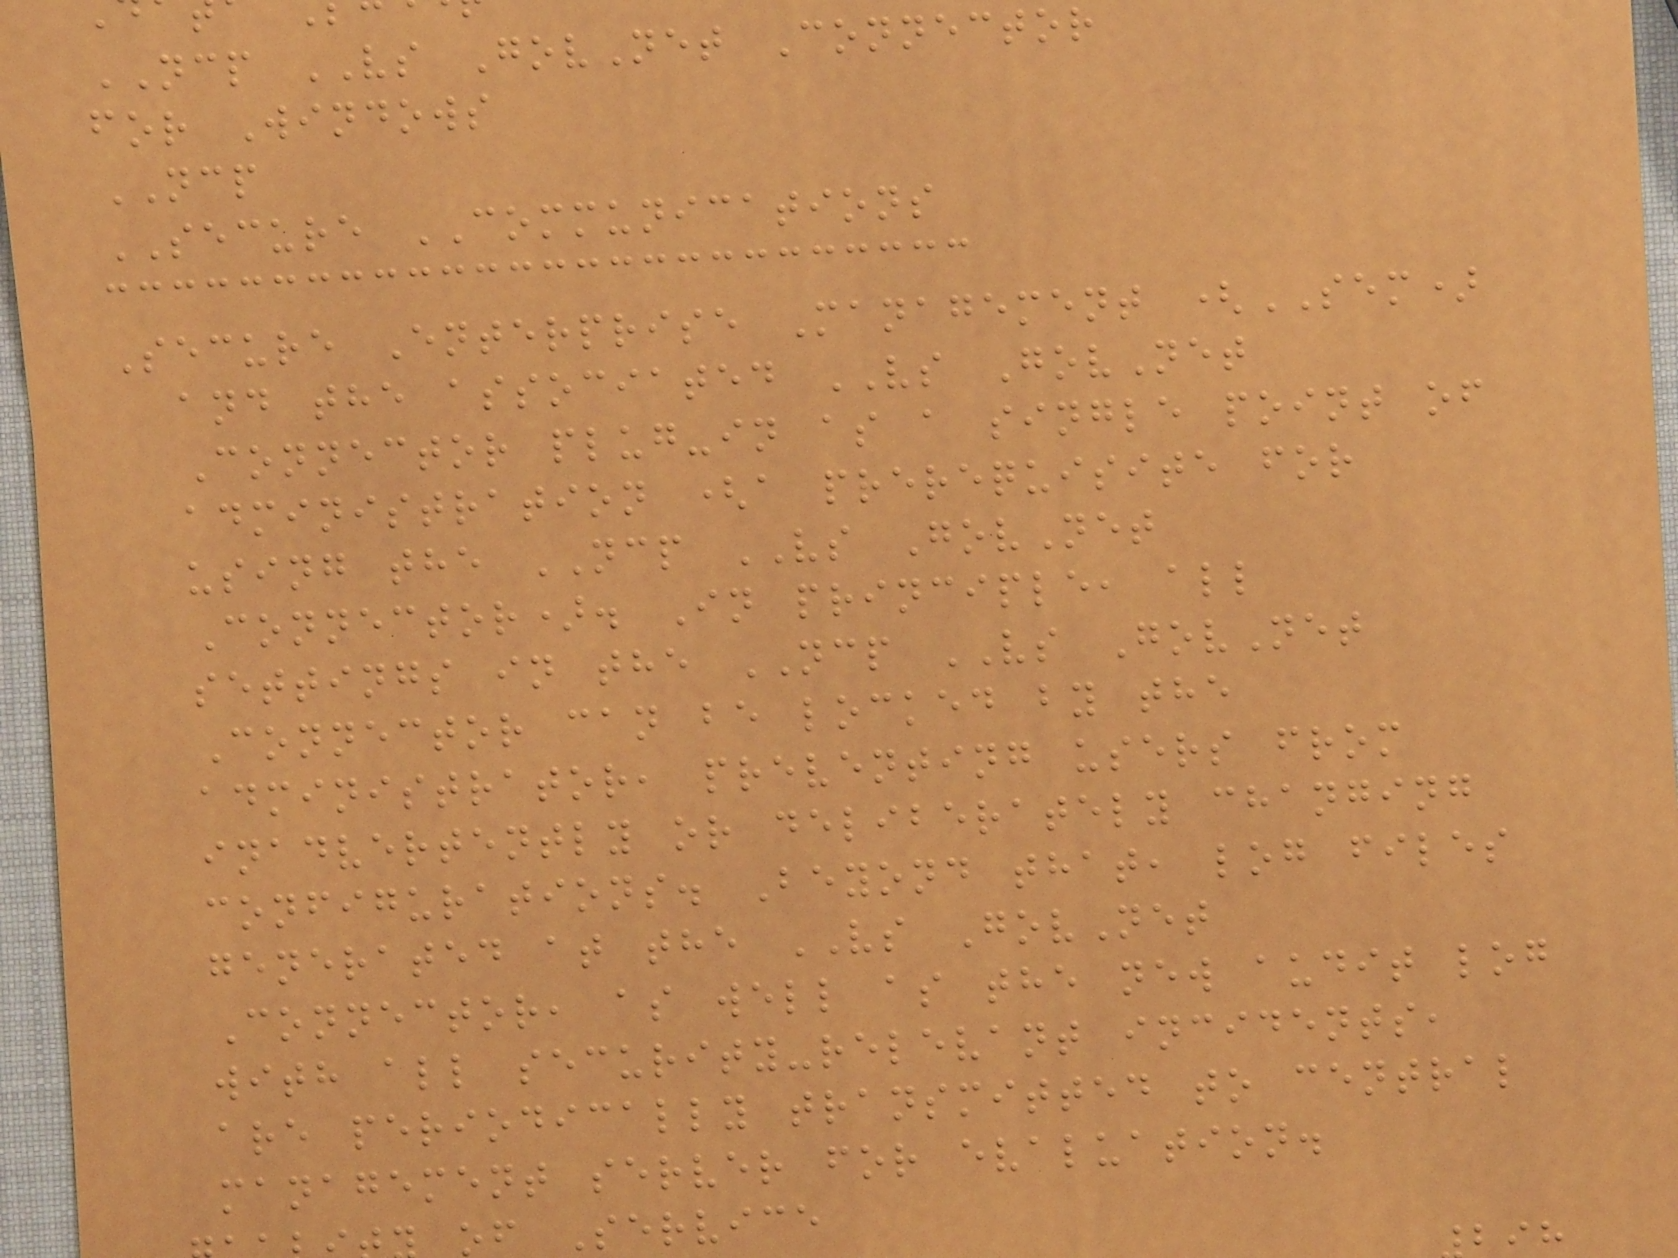NCP VS GovNet Connector
for Windows
NCP
SECURE COMMUNICATIONS
Secure Enterprise Management (SEM)
and the associated VS GovNet
Connector plug-in as a single point of
administration (a prerequisite for
using the NCP VS GovNet
Connector). In principle, all
settings in the NCP VS GovNet
Connector can be locked by the
administrator, preventing users from
inadvertently or deliberately changing
configurations. Beyond that, log files
generated at the VS GovNet
Connector, as well as the new audit log
with all security-relevant incidents,
are periodically transmitted to central
management server for evaluation.
of Service
